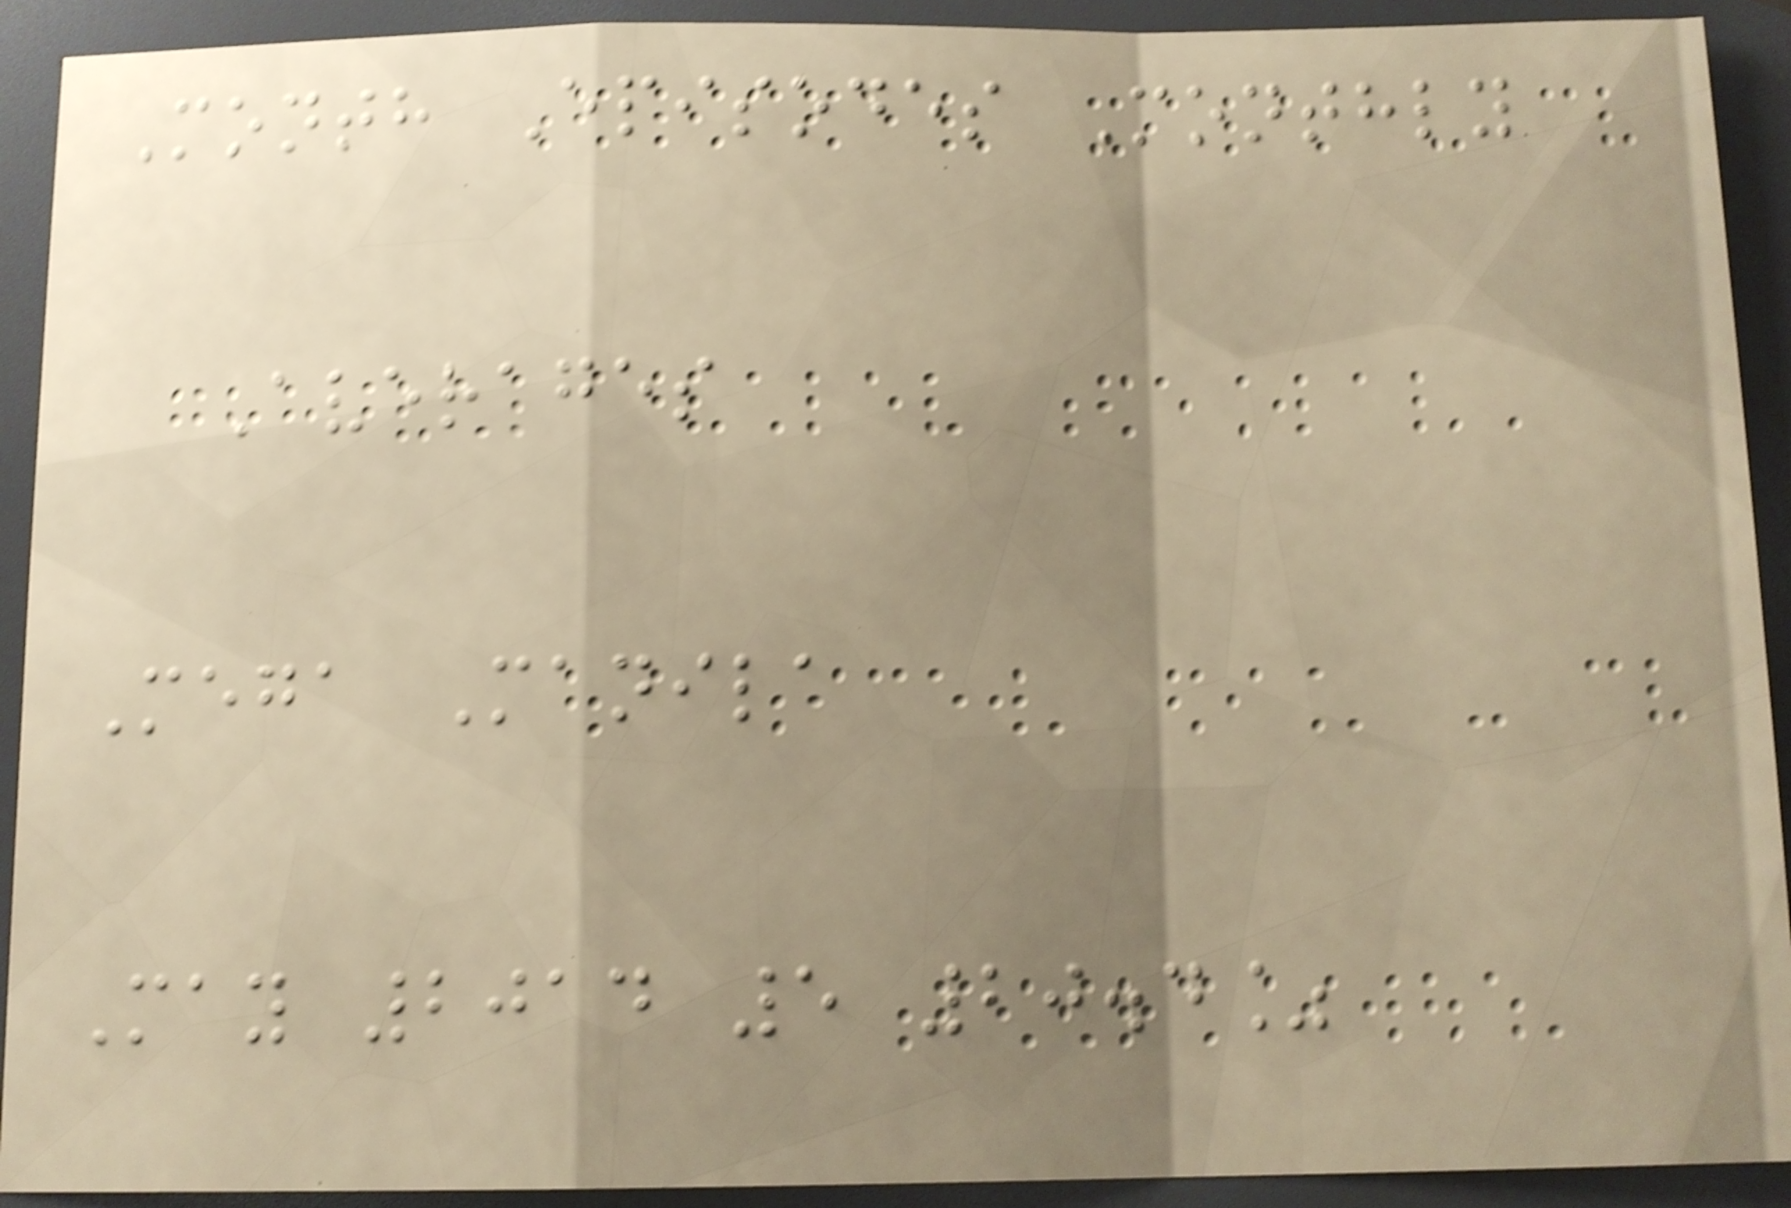Month Episodes Monthly
Averages
Mega Manila
May 2014 5 20.4%
